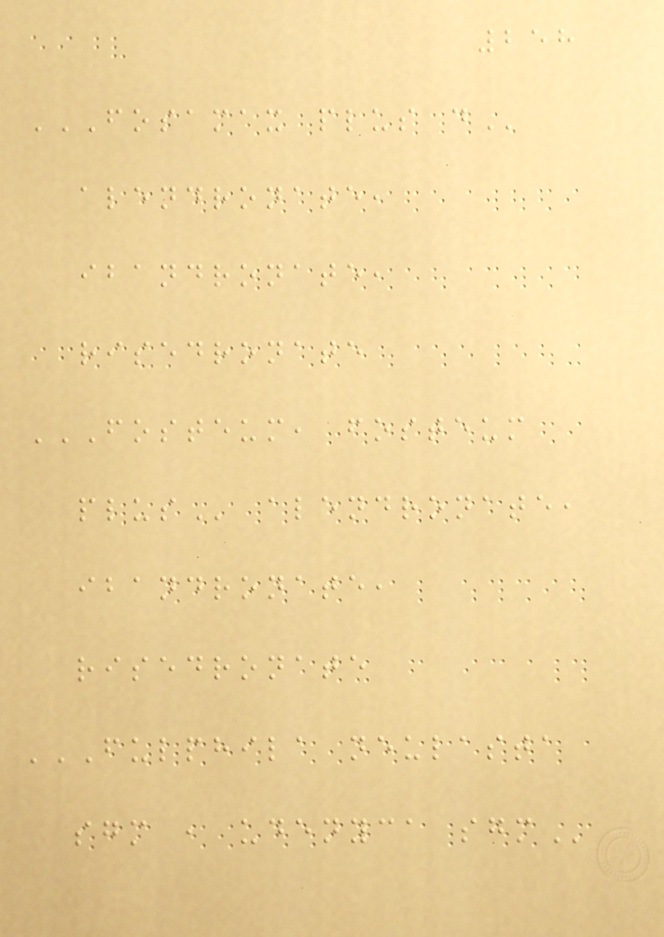258
FOSAMAX PLUS D
alendronate,
ibandronate,
risedronate
FOSTEUM, FOSTEUM
PLUS alendronate,
ibandronate,
risedronate
FULPHILA NEULASTA
SGM , UDENYCA SGM
